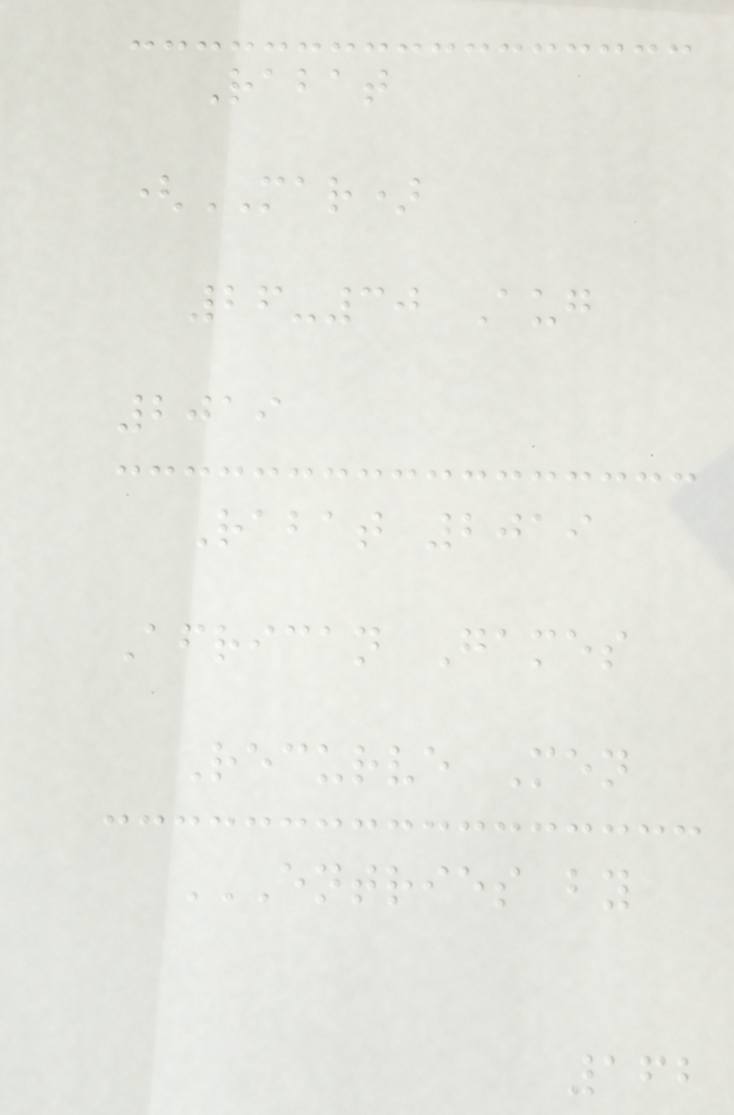Rabat
(MAR)
26-30 Aug
2019
Rabat 2019
African Games
Recurve Men
ENTRIES BY
162
